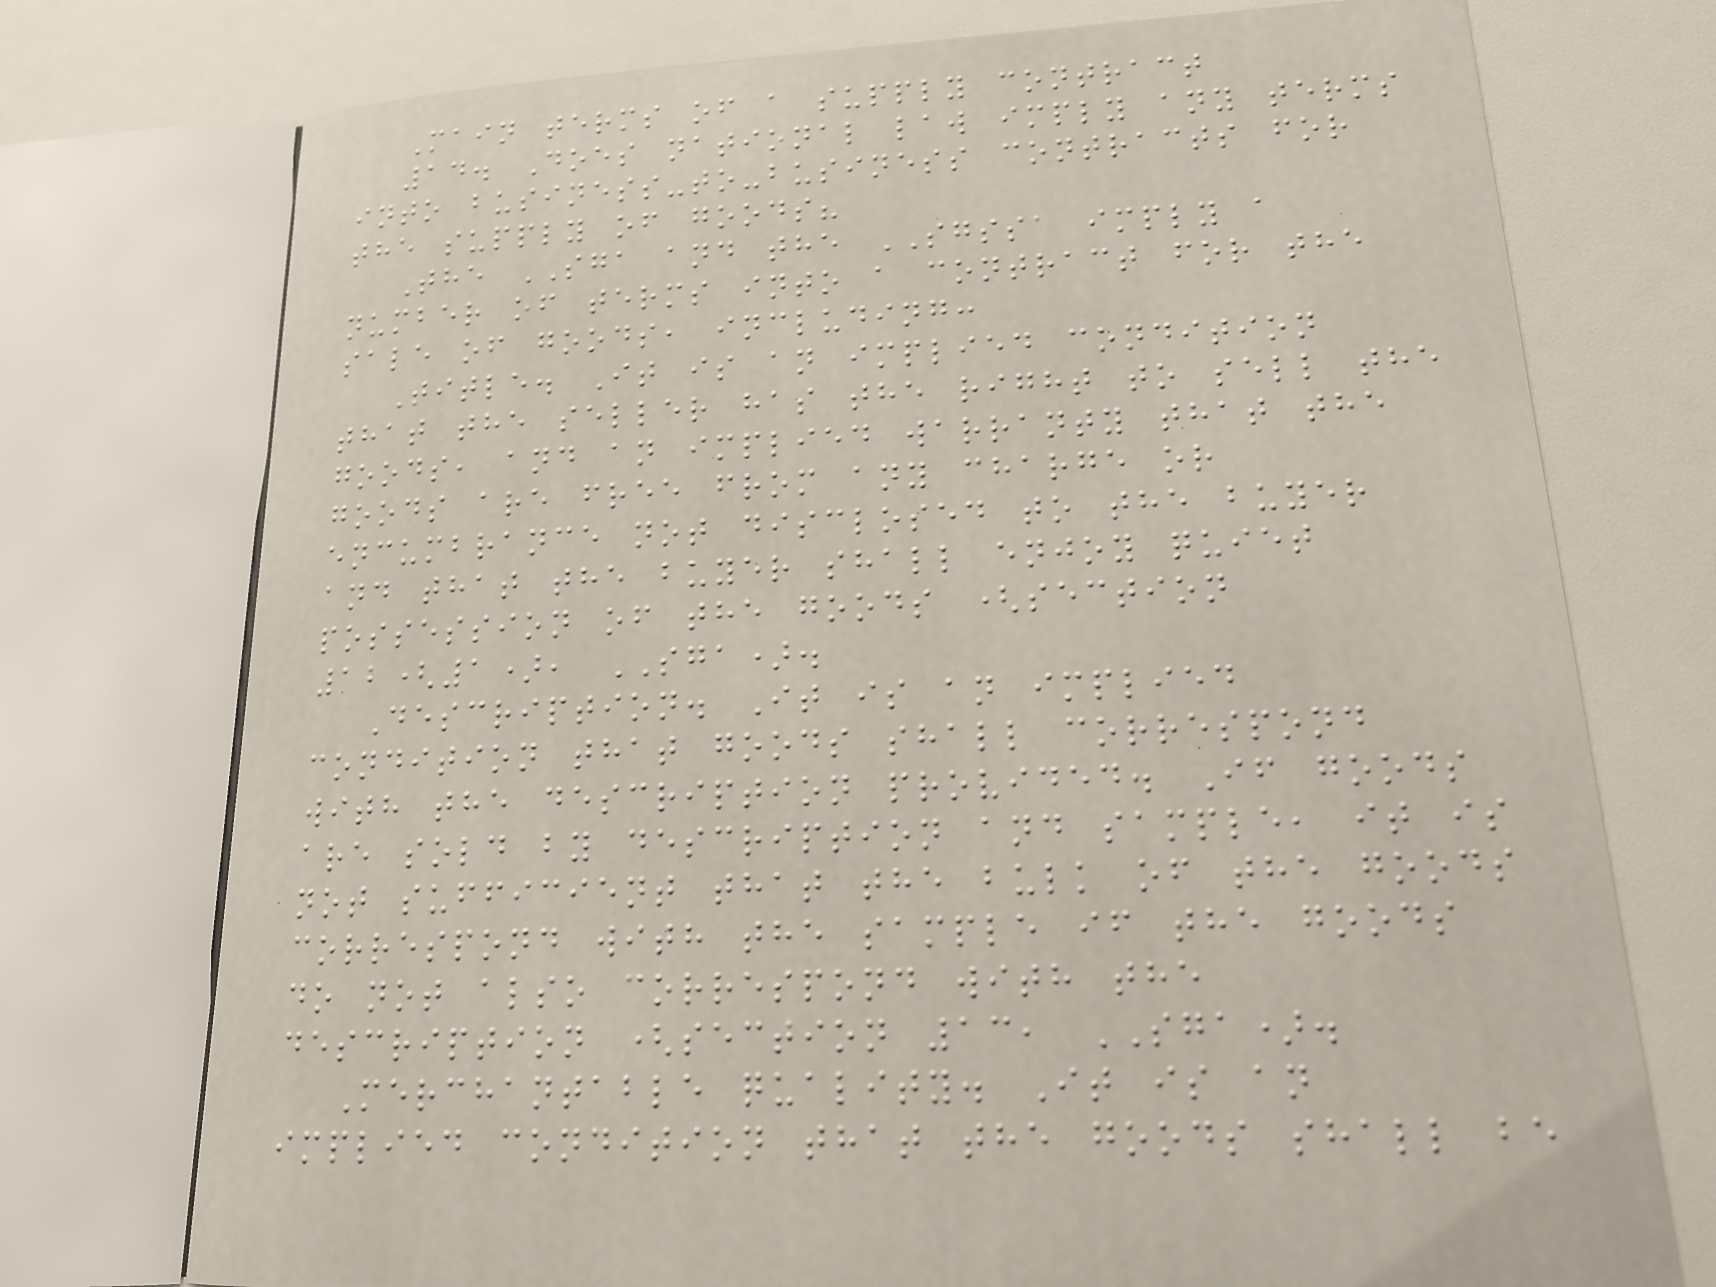Main terms of a supply contract
14. Does national law imply any terms
into business-to-business contracts for
the supply of goods?
The SGA and the SGSSA imply a
number of terms into a contract for the
sale of goods, including:
Title. It is an implied condition
that the seller has the right to sell the
goods, and an implied warranty that the
goods are free from any charge or
encumbrance not disclosed to the buyer
and that the buyer shall enjoy quiet
possession of the goods (section
12(1), SGA).
Description. It is an implied
condition that goods shall correspond
with the description provided. If goods
are sold by description and sample, it is
not sufficient that the bulk of the goods
correspond with the sample if the goods
do not also correspond with the
description (section 13, SGA).
Merchantable quality. It is an
implied condition that the goods shall be
